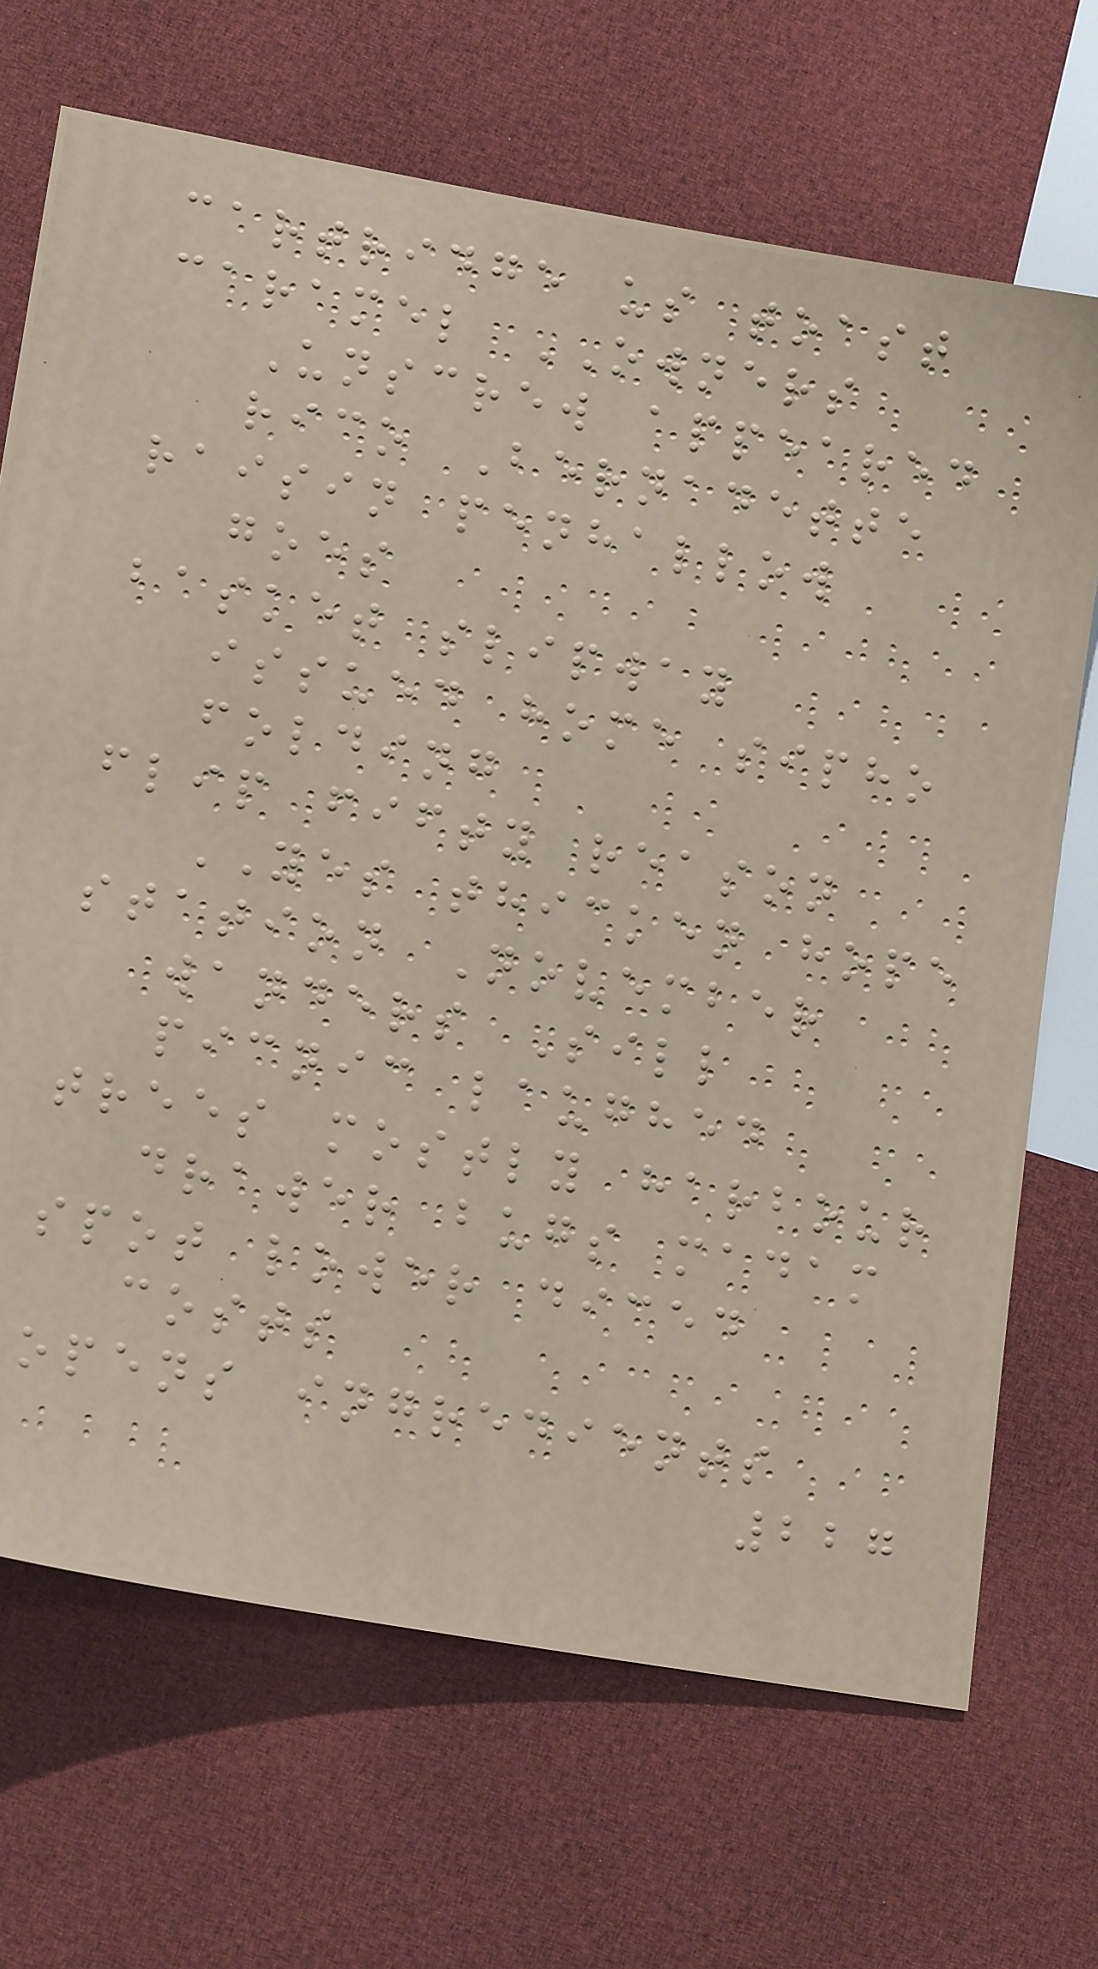cartridge us toast
caramel OWNERS
Unscrew appeared
rico Bernadette
raisin penhallow
goes
basket slipway
issued home sipho
folding
flip fifty reason
YES thicken hope
station November
wanders Sill
picnic laughed
trees mostly harbour
drawer bugs madam
spot lower diced
costs
opens ingredients
227
